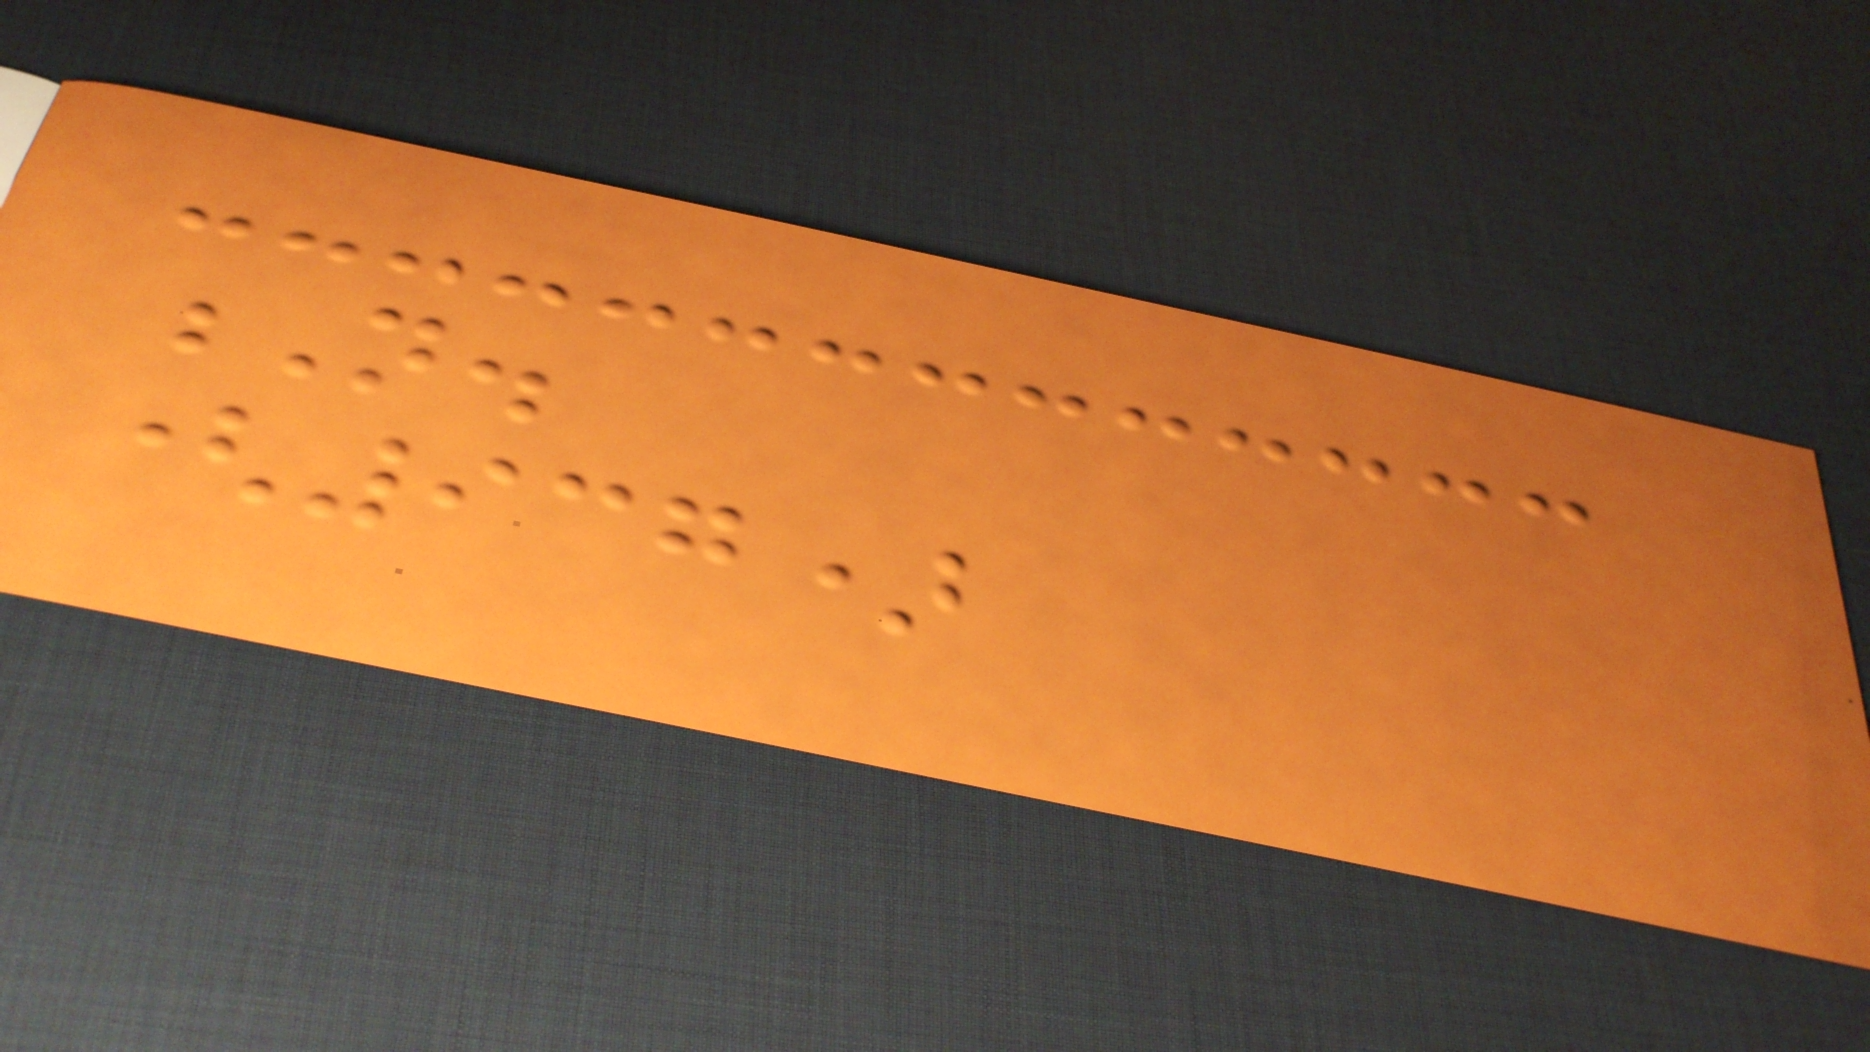N.
(937)
